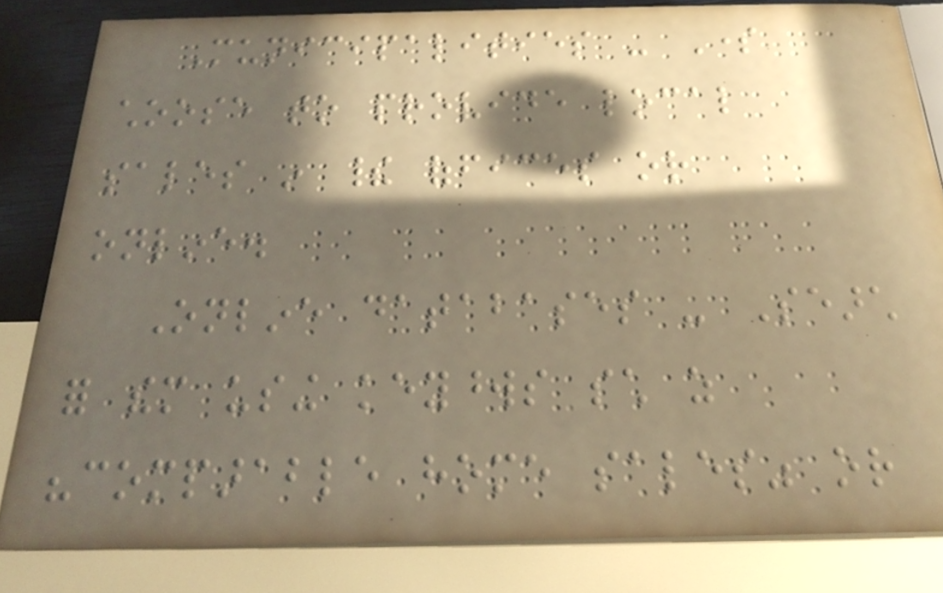Municipalities - Some
choose to provide local
sales in their offices or
online.
Online databases - Search
for them using keywords such as
"comparable home sales" or
